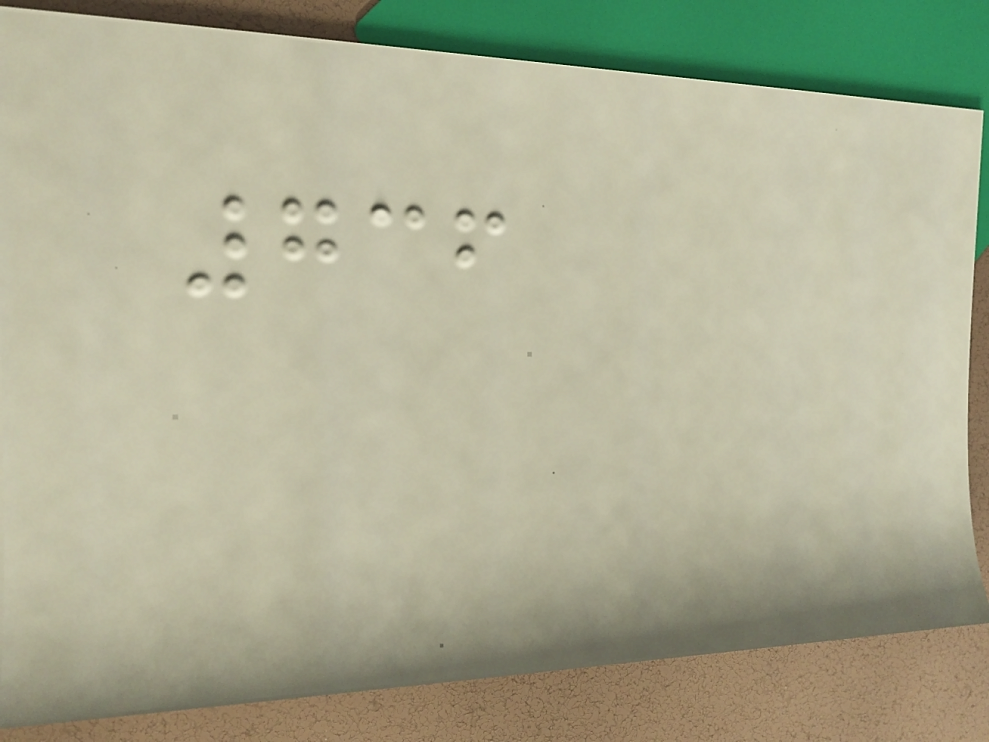736
